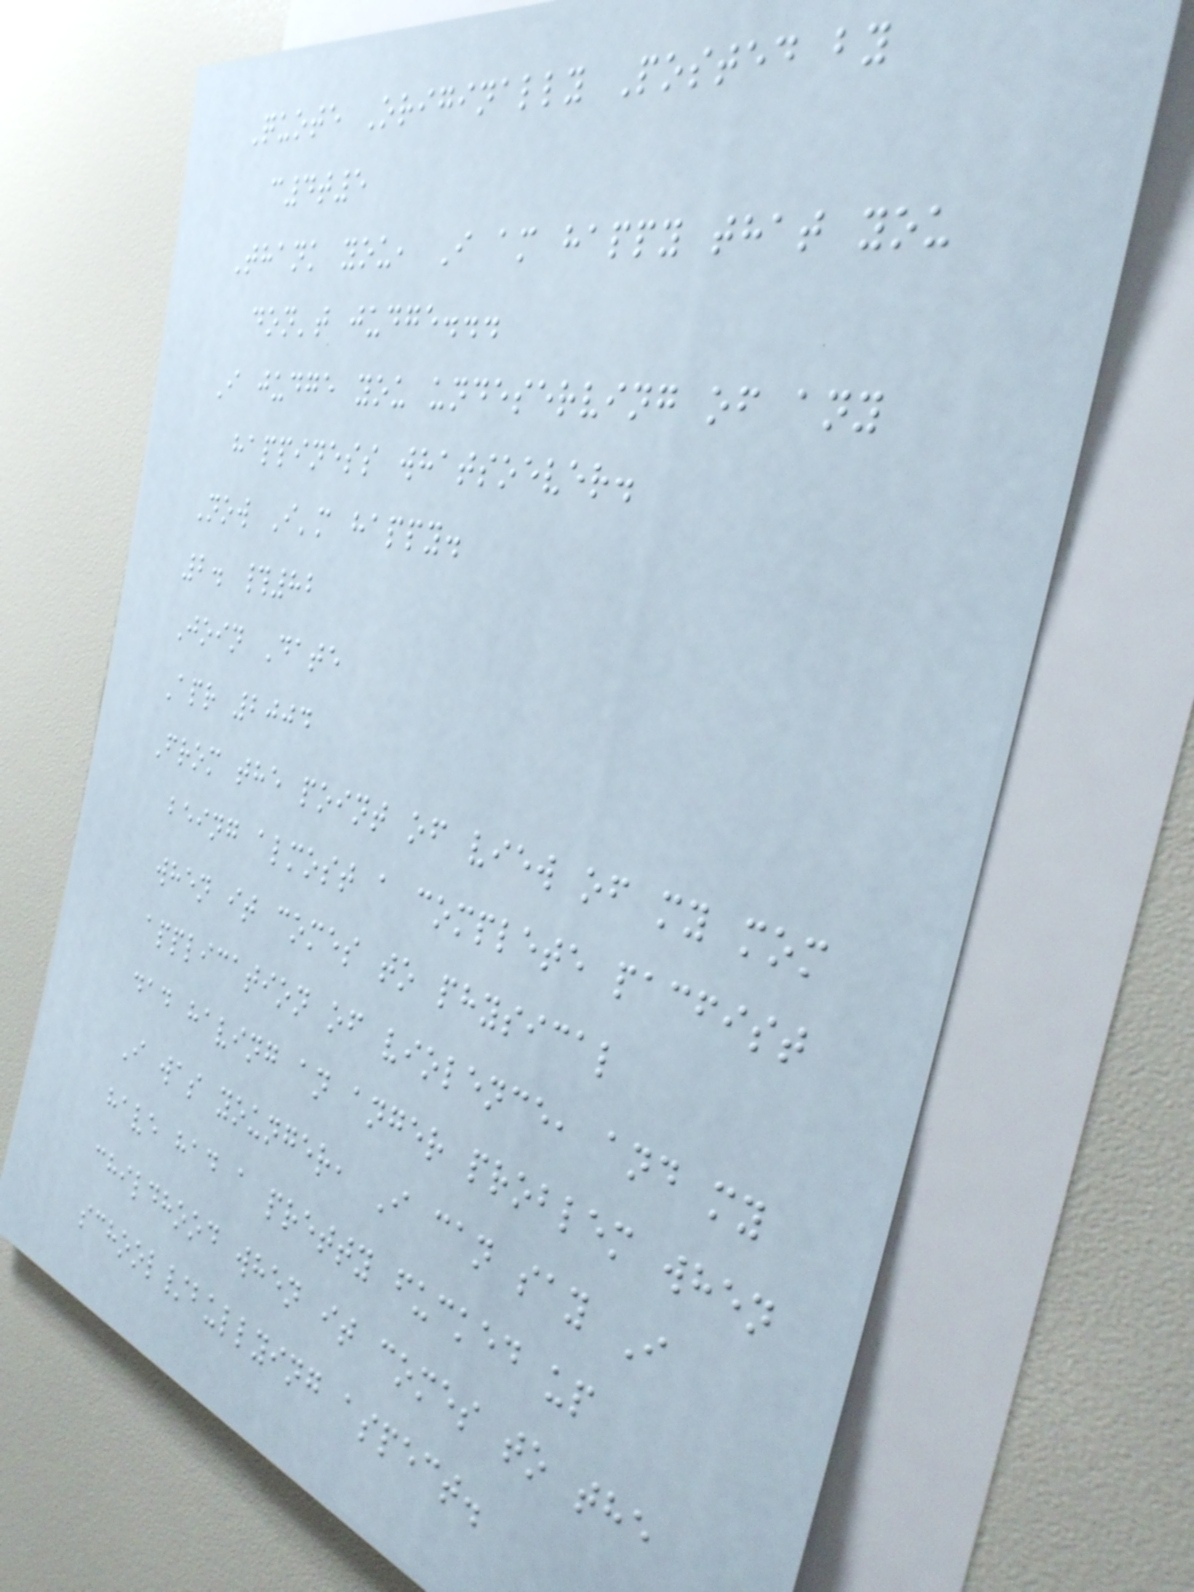Quote Originally Posted by
c4t5
Thank you, I am happy that you
don't judge...
I judge you undeserving of any
happiness whatsoever.
Now I'm happy.
2. #82
Join Date
Apr 2004
From the point of view of my mom
being almost a complete pacfist
when it comes to physical
application of violence, and my
dad having an anger problem when
I was younger, I can say I
have had a pretty fucked up
childhood when it comes to the
school/bullying aspect.
